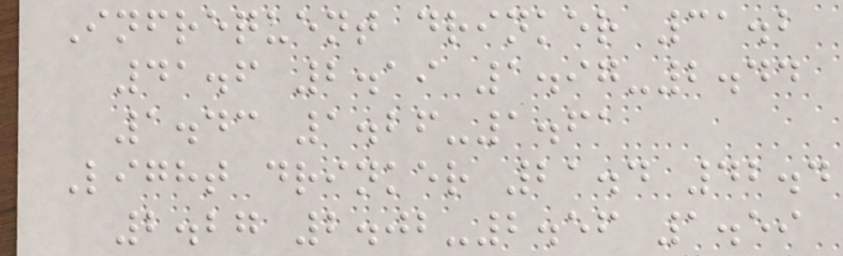Infrequent drinker 31.2
41.6 2.19 1.97-2.44
1.43 1.26-1.61
Light drinker 21.4 42.4
2.27 2.02-2.56 1.59
